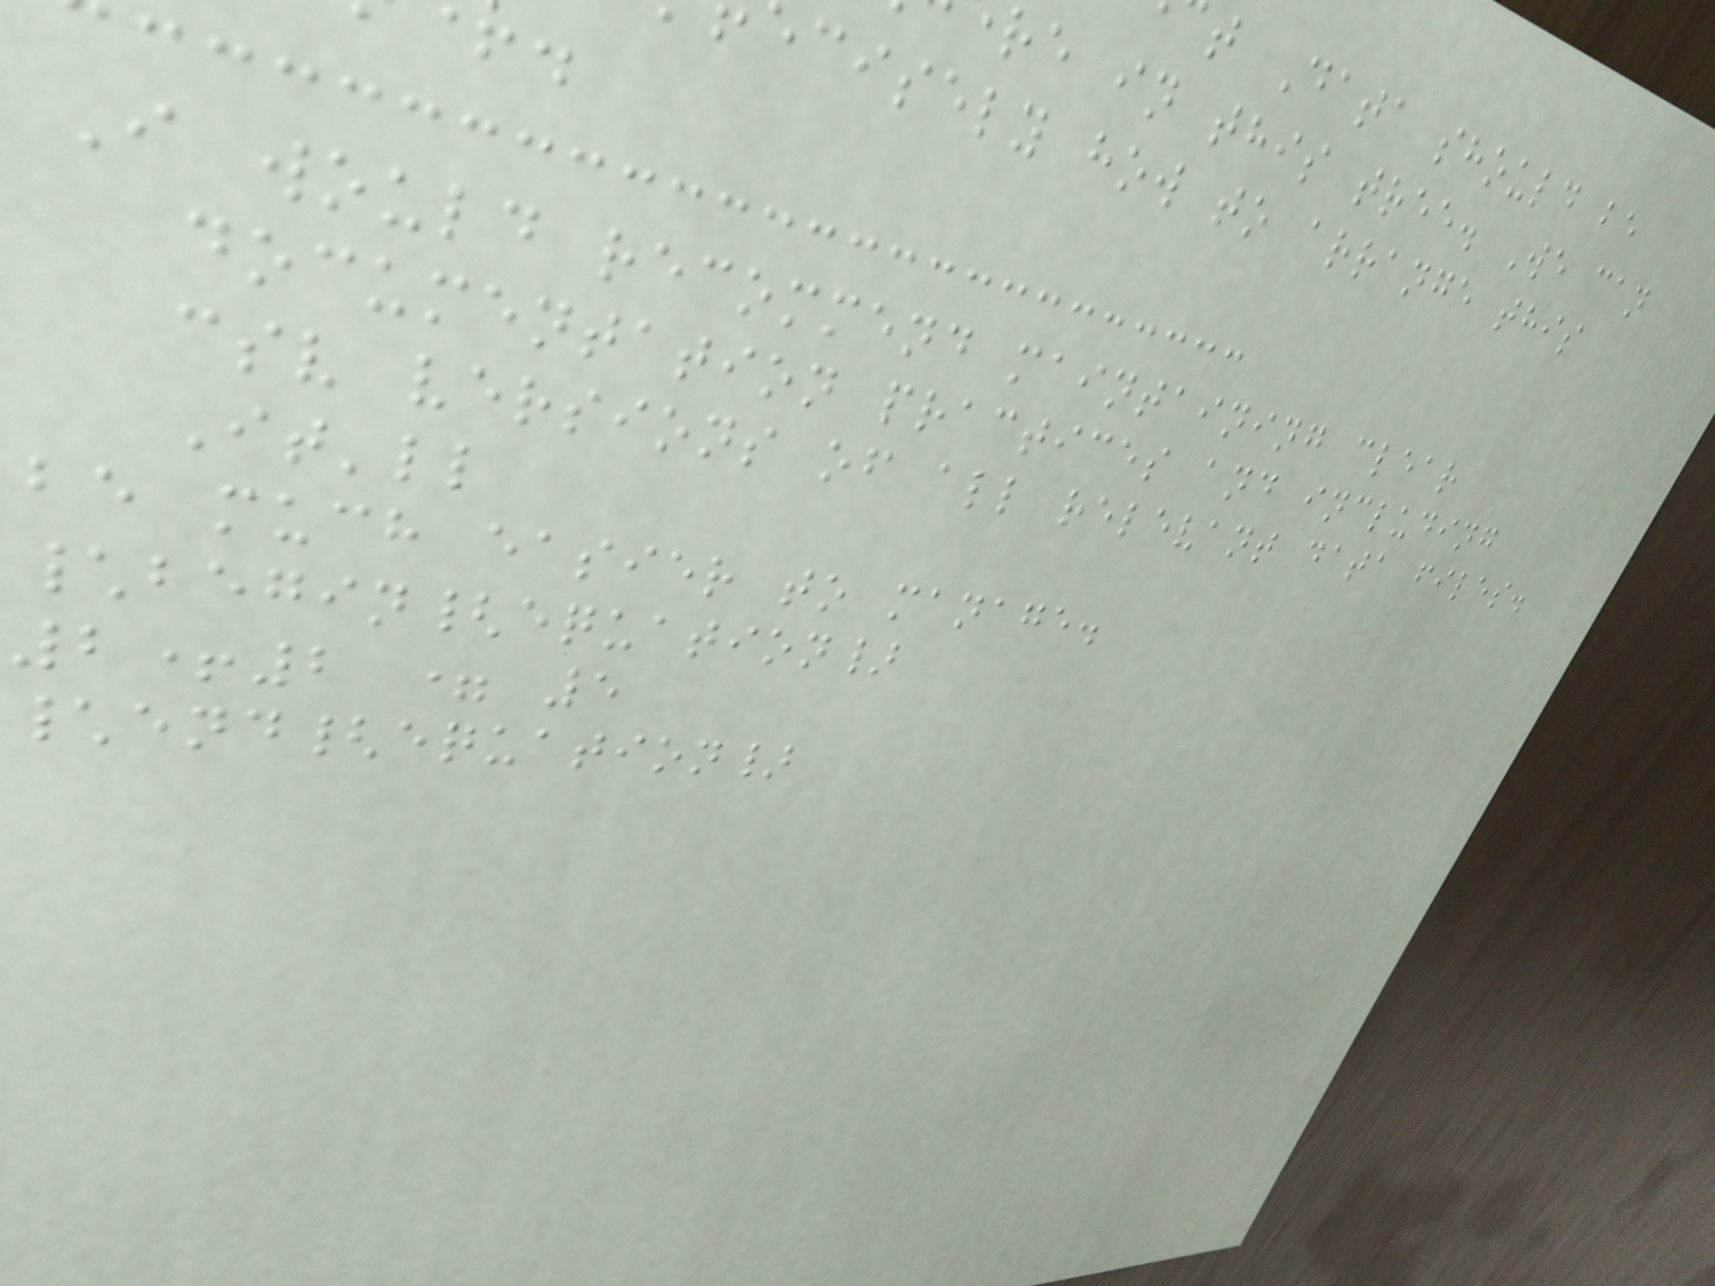t Data should be
re in this tree. We can
ecisely how to arrange this
I would recommend maintaining clear
documentation practices and including
csv versions of all relevant data files.
It'll
be much easier to manage.
\begin{equation}
2+2 = 5
\end{equation}
